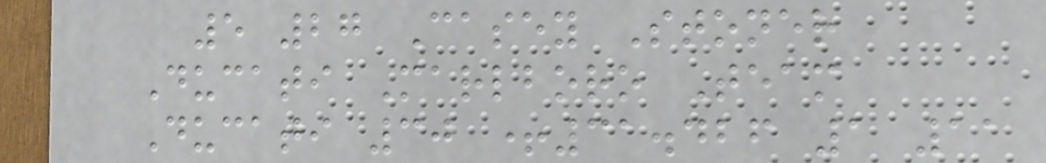5 27 Casey Stoner
Ducati Marlboro Team
Ducati 30 +31.426 1 11
